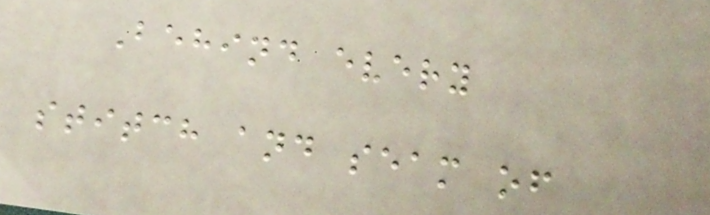Behind every
stitch and seam of
